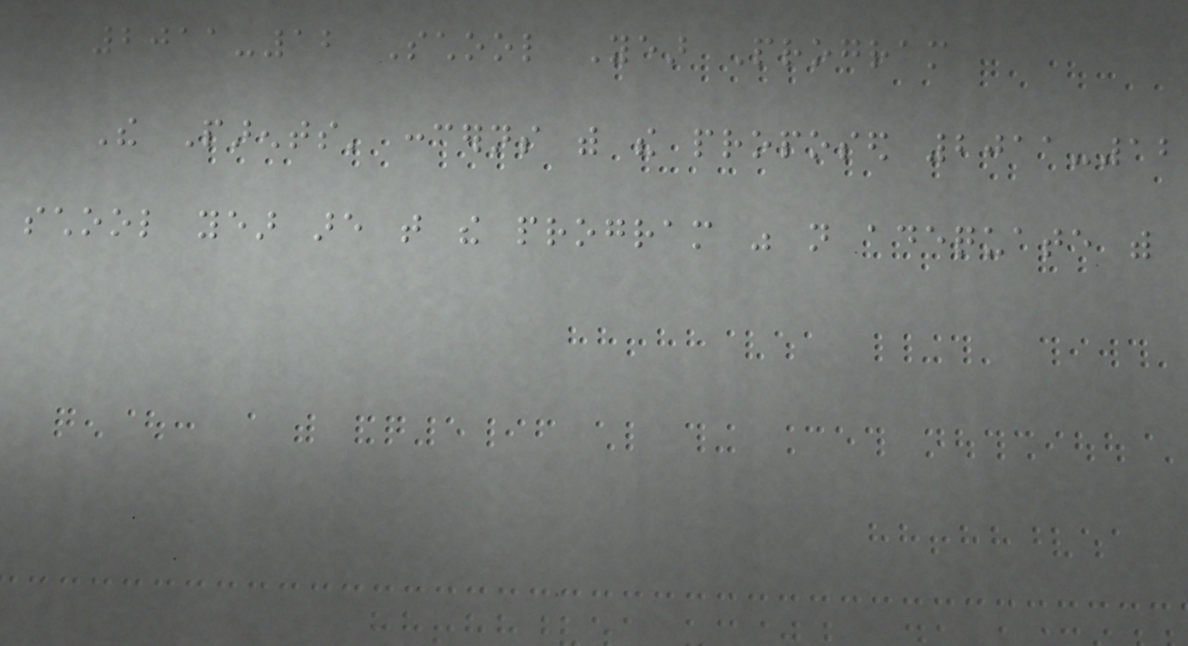2011-12 School Year Program
The Parents' concerns with the proposed 2011-12
school year are that the program was not adequate with
